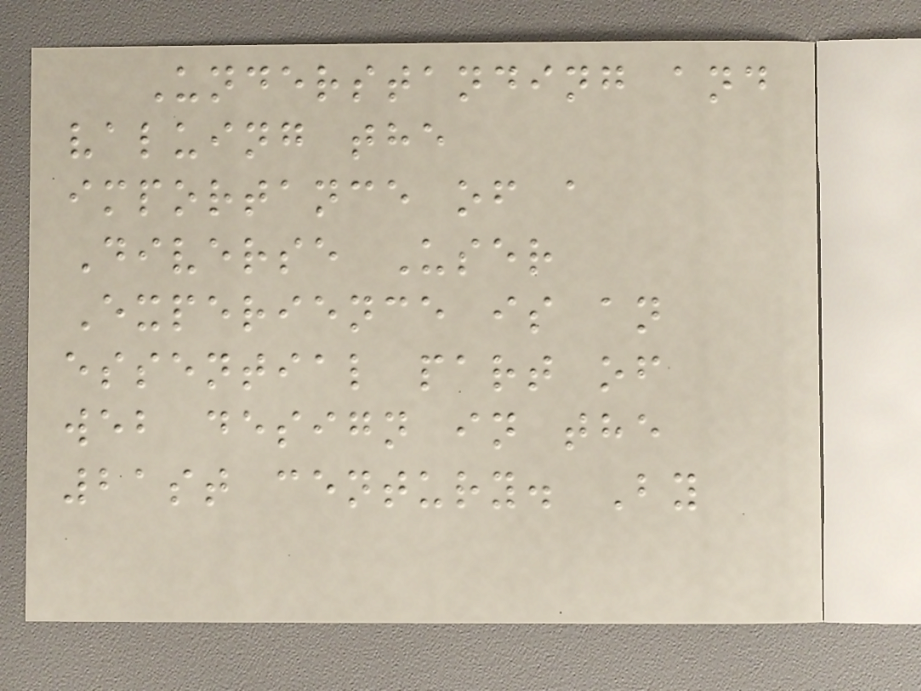Understanding and
valuing the
importance of a
Diverse User
Experience is an
essential part of
web design in the
21st century. By
